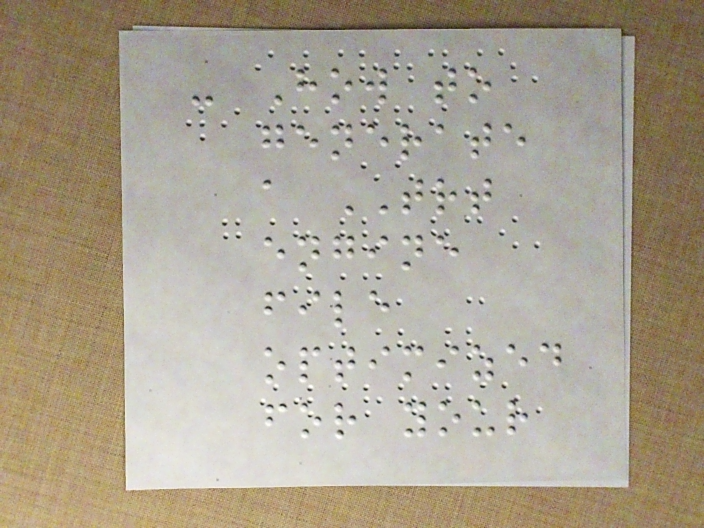- How to
generate
a TRT
engine
file
optimized
for your
